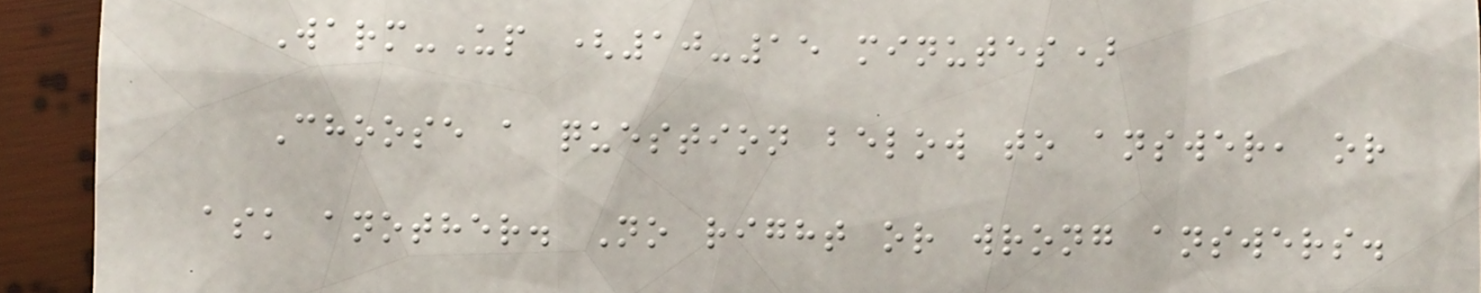Warm-Up (10-15 minutes)
Choose a question below to answer, or
ask another. No right or wrong answers.
